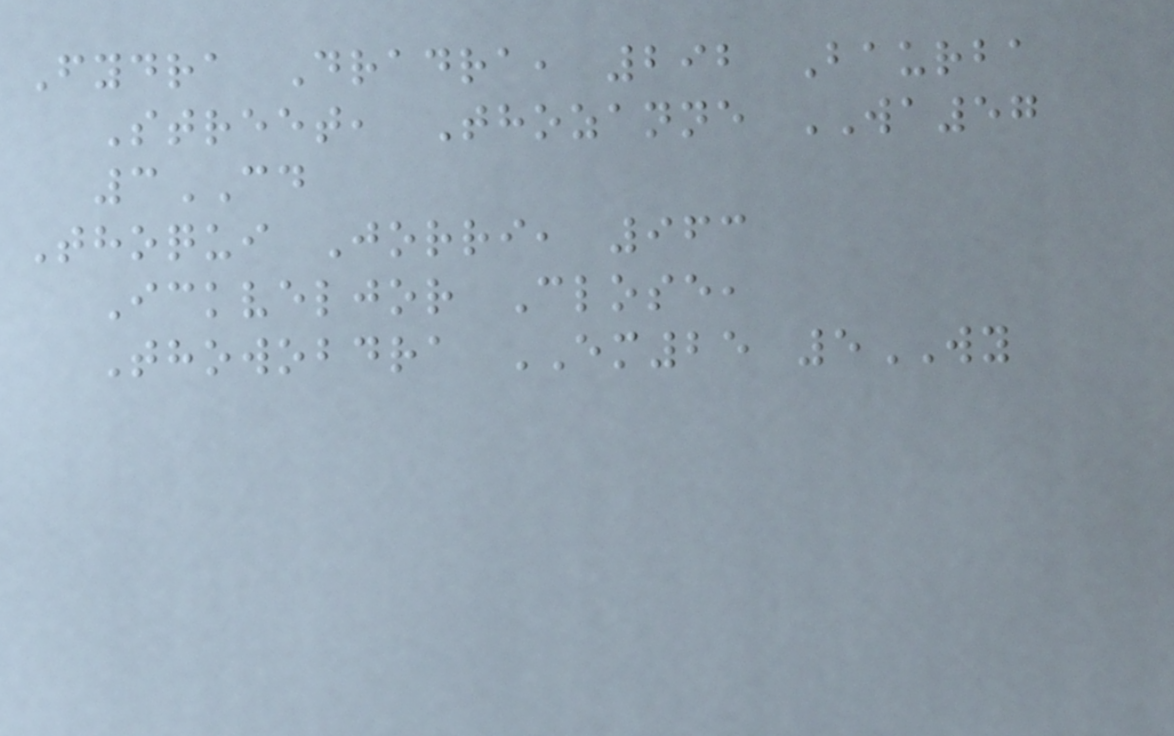Fydra Dradra, 292 Baurba
Street, Thozanne WA57
3CD
Thoqui Jorri, 963
Ickveljor Close,
Thowobdra EM25 5WY
